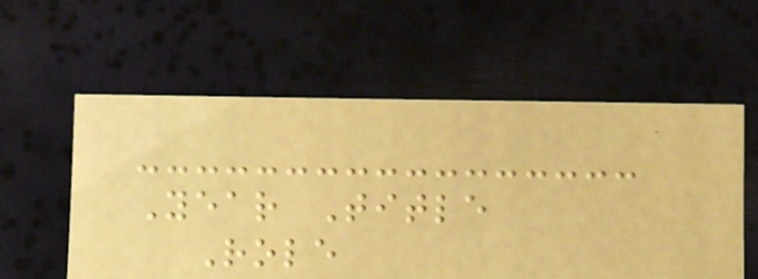Year Title
Role
